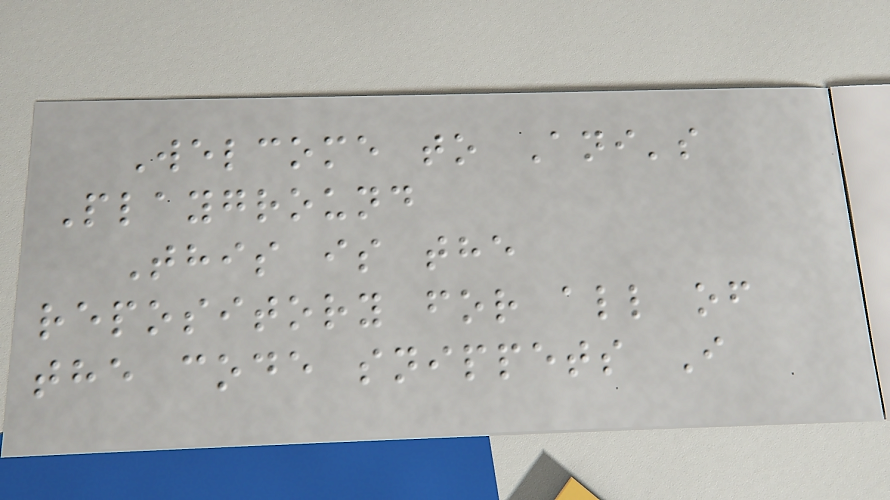Welcome to Ani's
Playground
This is the
repository for all of
the code snippets I
